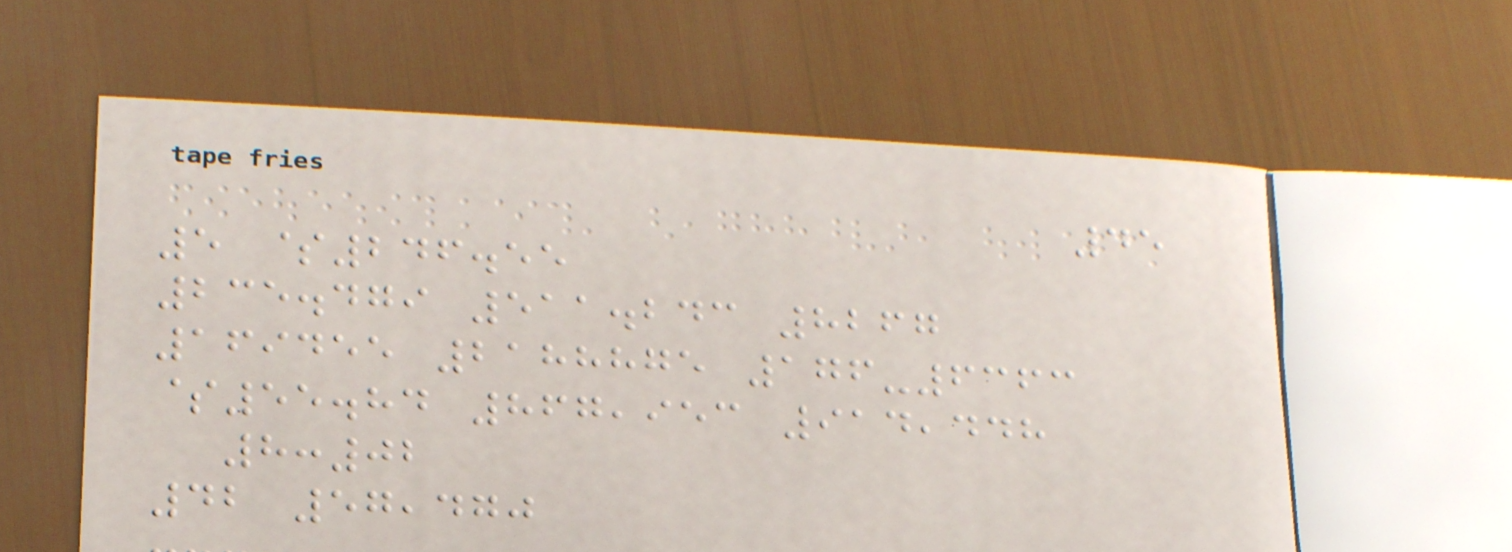45
5 $246.55
235.479 511.243 8267
169455 2188875 176-6363
$55.84 867,953 914,448
8:02
42 57,470
